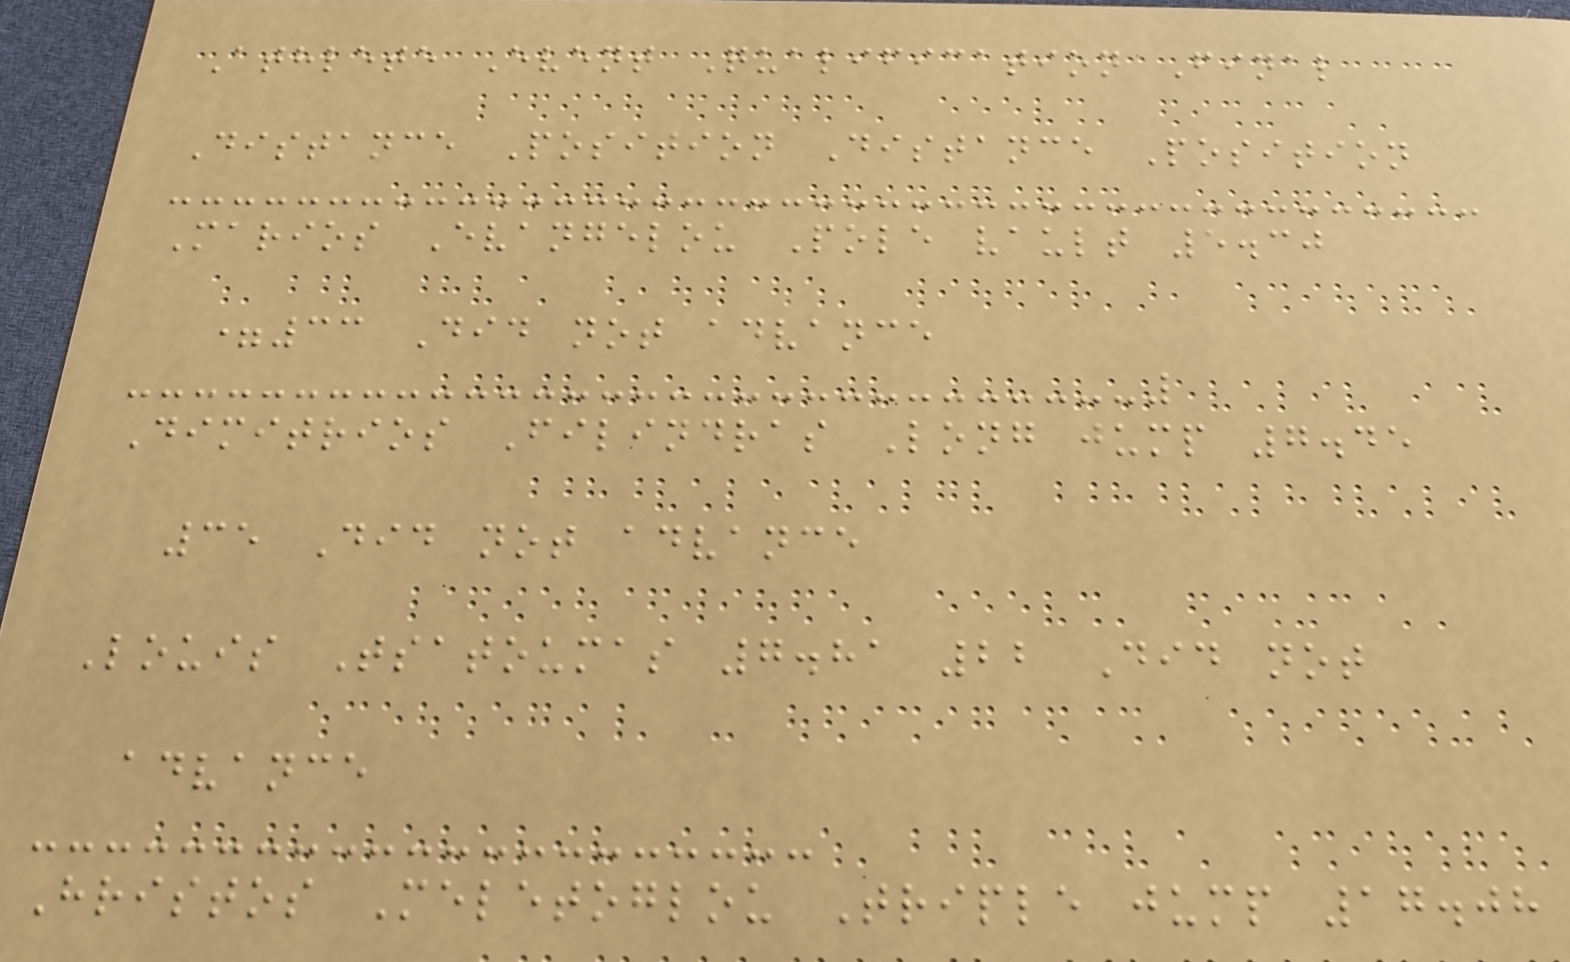Athlete Event Qualification Final
Distance Position Distance Position
Marios Evangelou Pole vault 5.30
=33 Did not advance
Dimitrios Filindras Long jump 7.45
35 Did not advance
Louis Tsatoumas 7.81 22 Did not
advance
Hristos Meletoglou Triple jump 17.08
